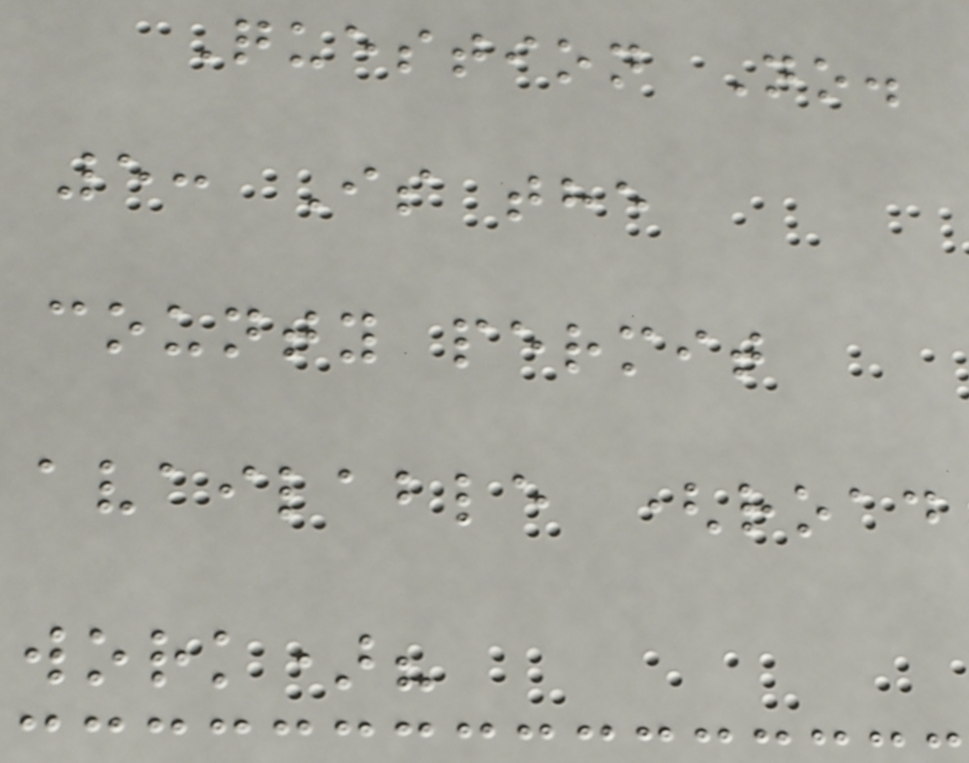Question No.
5: Is the
county permit
available (road
work)?
